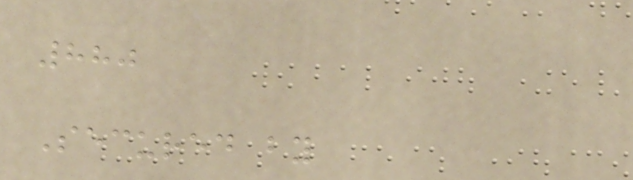880
Secured by
